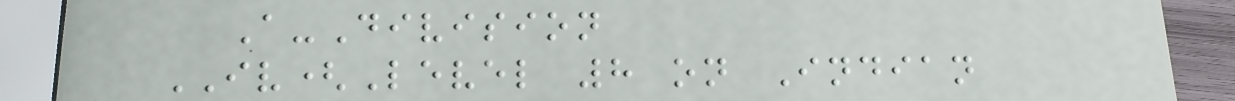A-Division
IV(Level 8 on Indian
